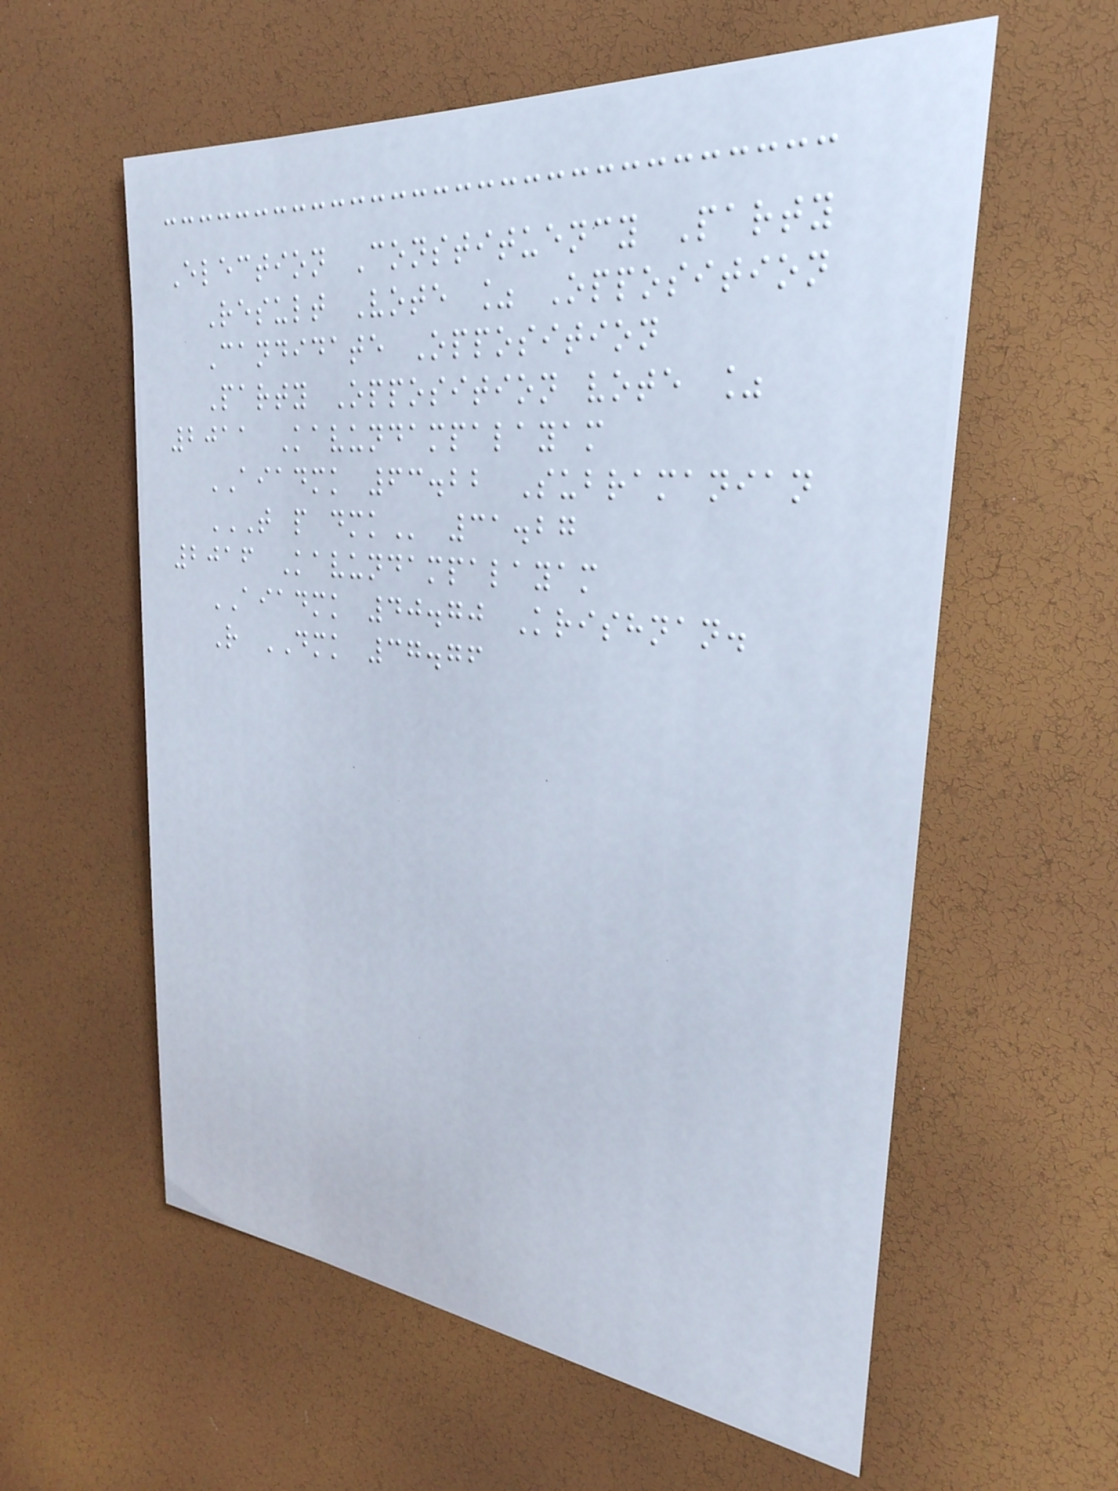Election Constituency Party
Result Vote % Opposition
Candidate Opposition
Party Opposition vote %
2011 Kavundampalayam
AIADMK 63.22 Subramanian
T P DMK 31.27
2016 Kavundampalayam
AIADMK 40.70 Krishnan.
R DMK 37.76
